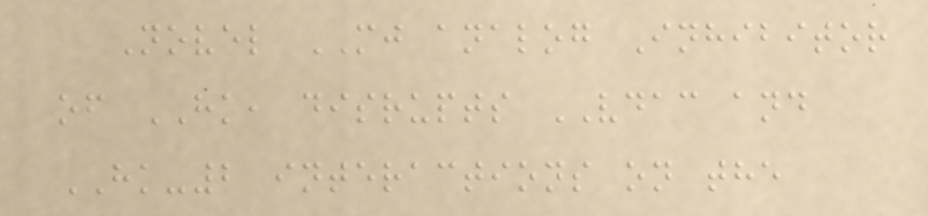Novel MJ analog Inhibitor
of HK, disrupts VDAC and
HK-2 interactions on the
